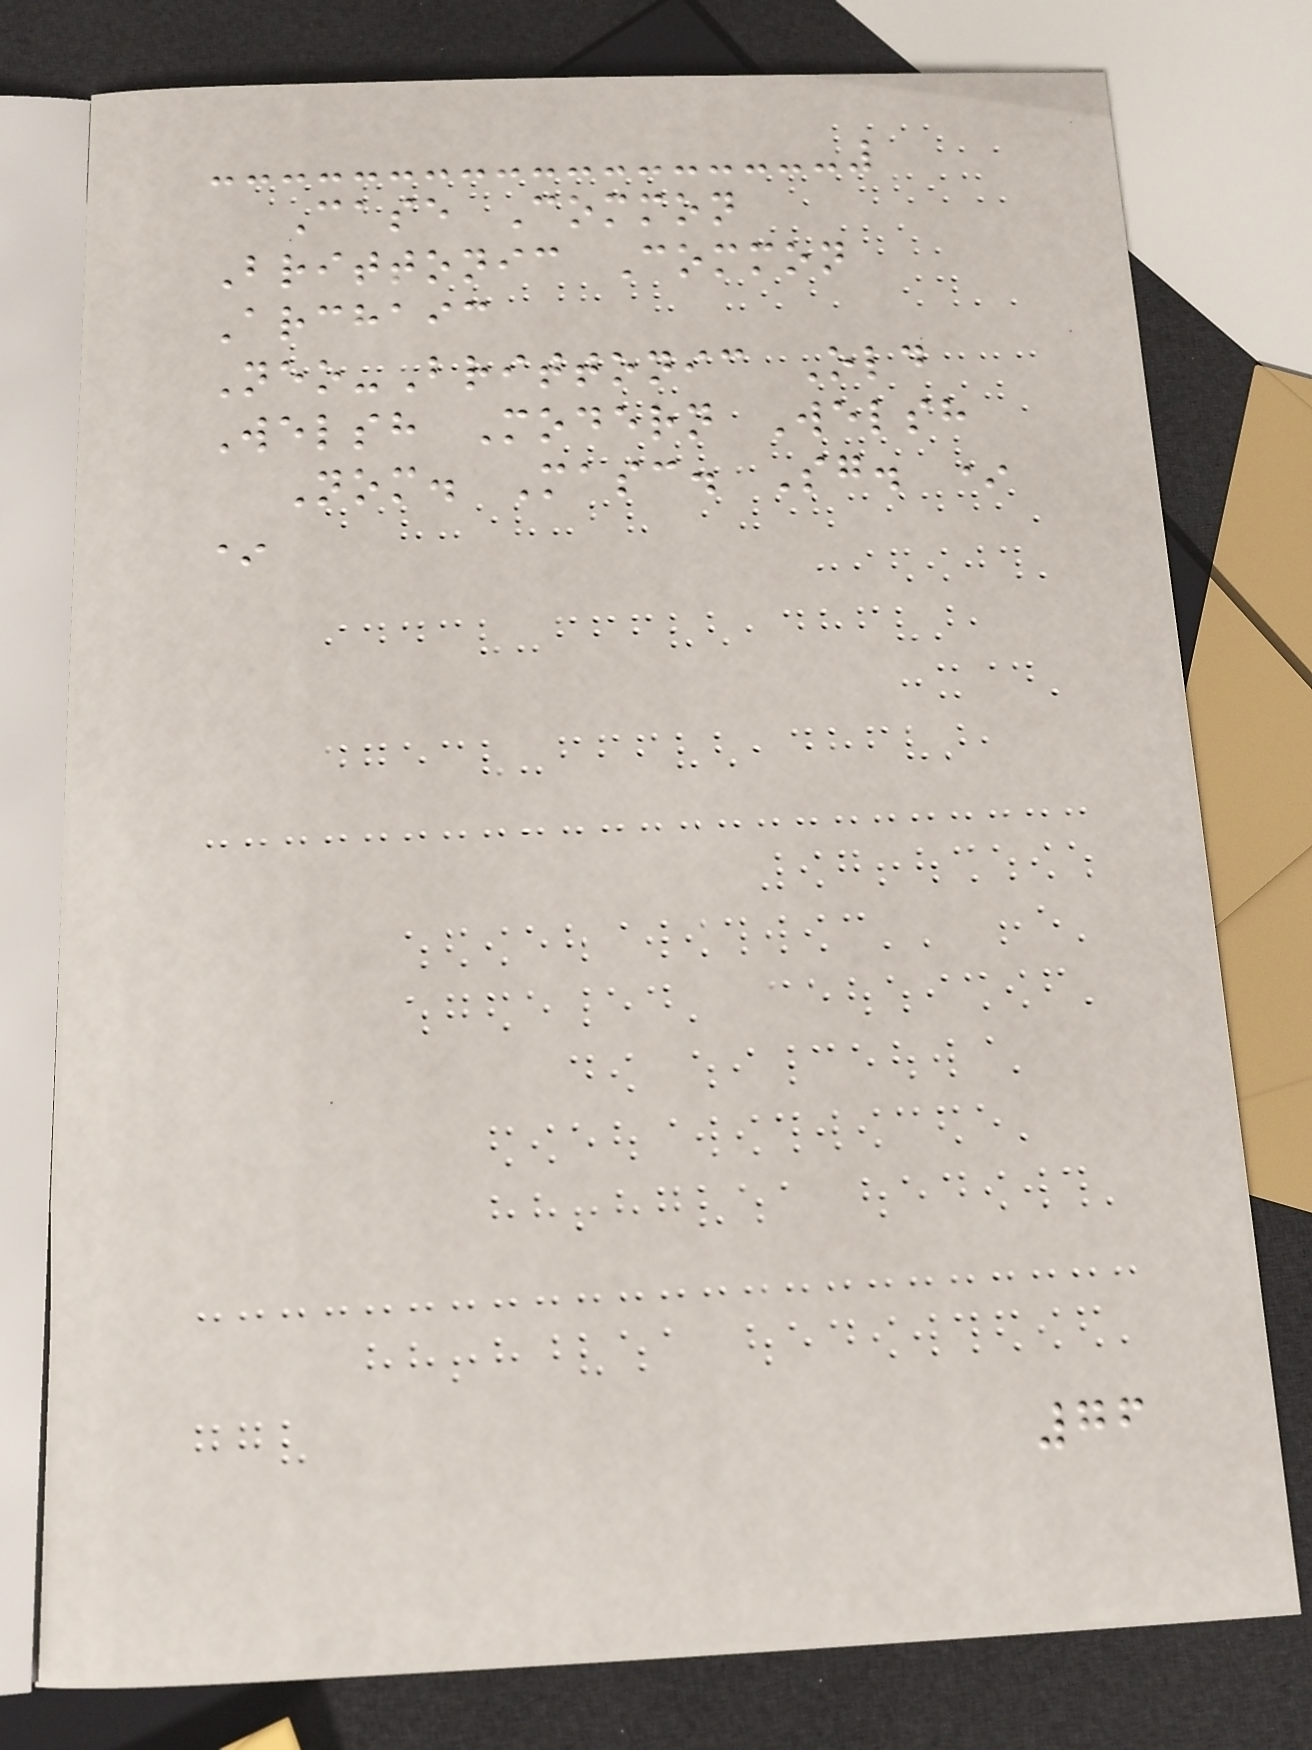Case Common
Brittonic Common
Archaic
Neo-Brittonic Old
Welsh Modern Welsh
Nom. Masc. Sg. *
*
76
